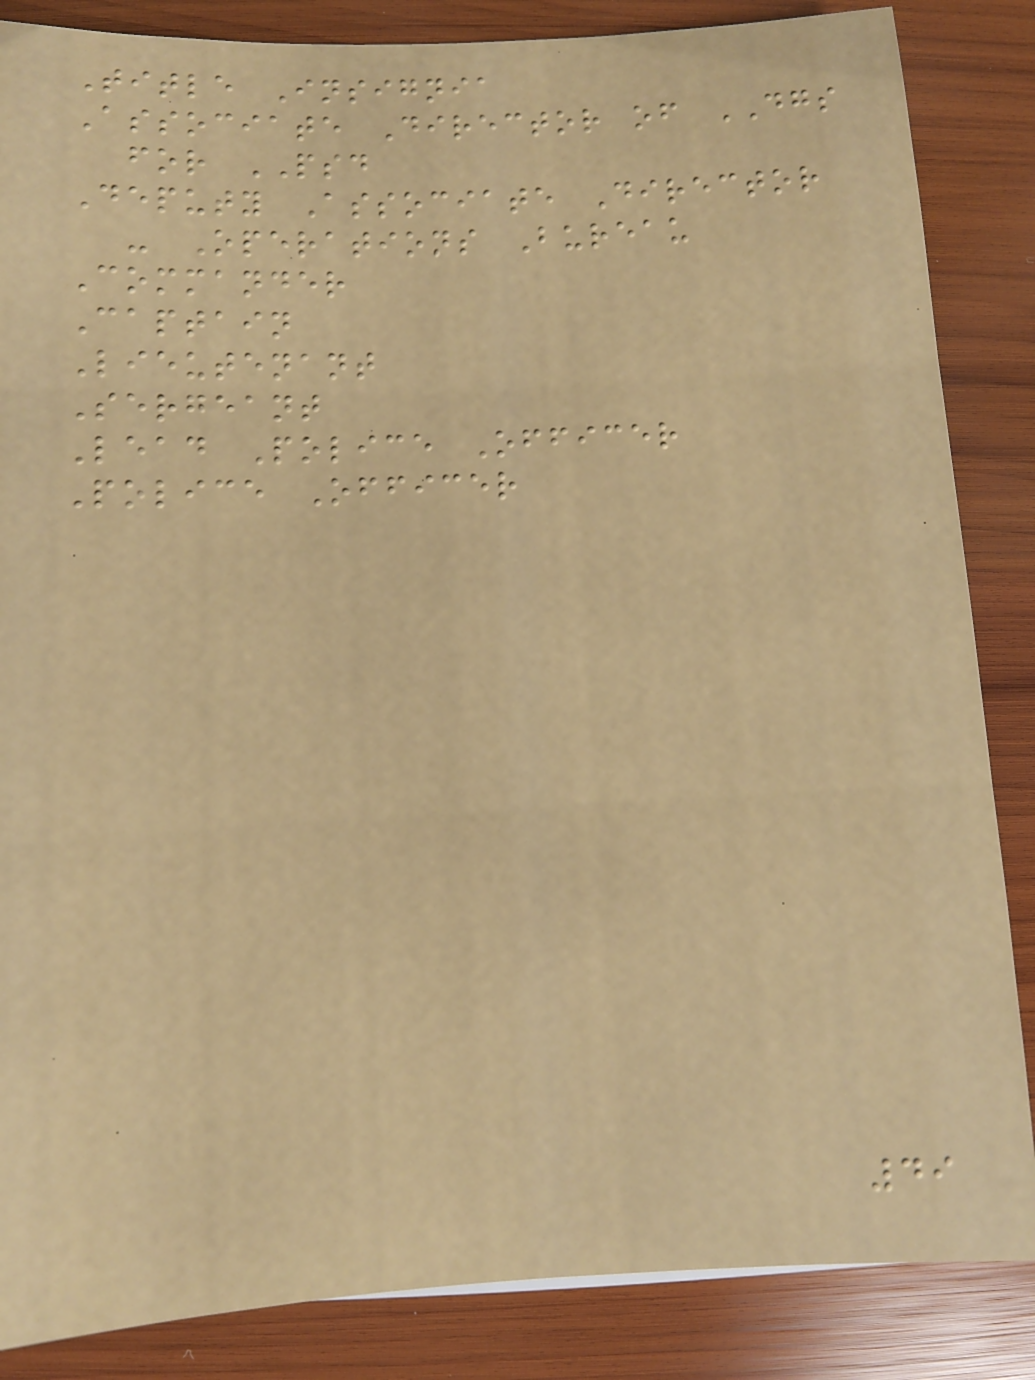Title Insignia
Associate Director of DGS
for PSD
Deputy Associate Director
- Operations Bureau
Commander
Captain
Lieutenant
Sergeant
Lead Police Officer
Police Officer
49
